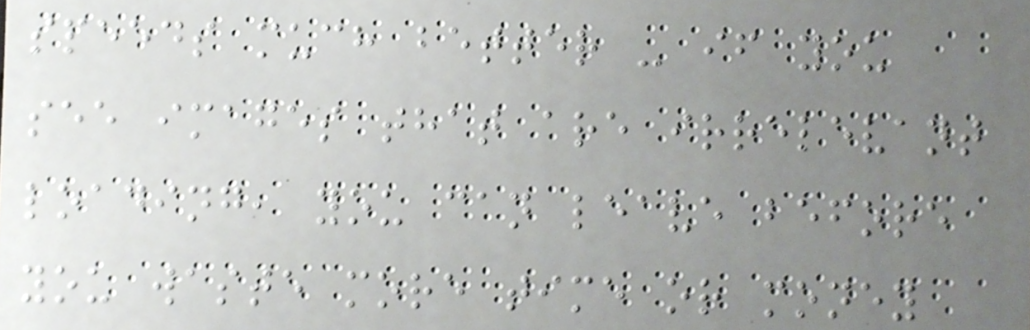speeds much better - if you
see images that are irrelevant
loading, you can leave before
you waste more time or money
